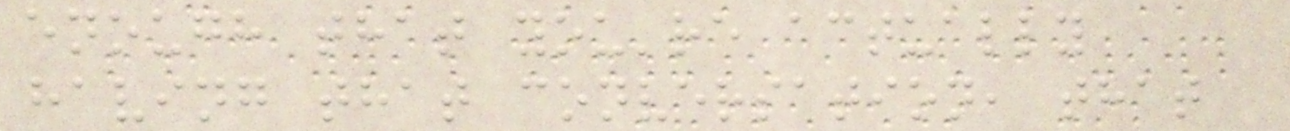enough that you're actually
having that conversation, that
